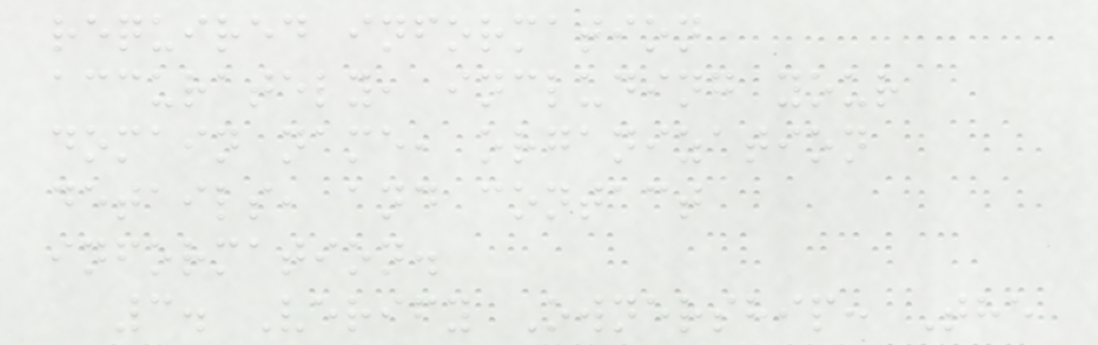required information
accurately, including your
domain name, organization
details, and contact
information.
3. Verify Ownership: The
